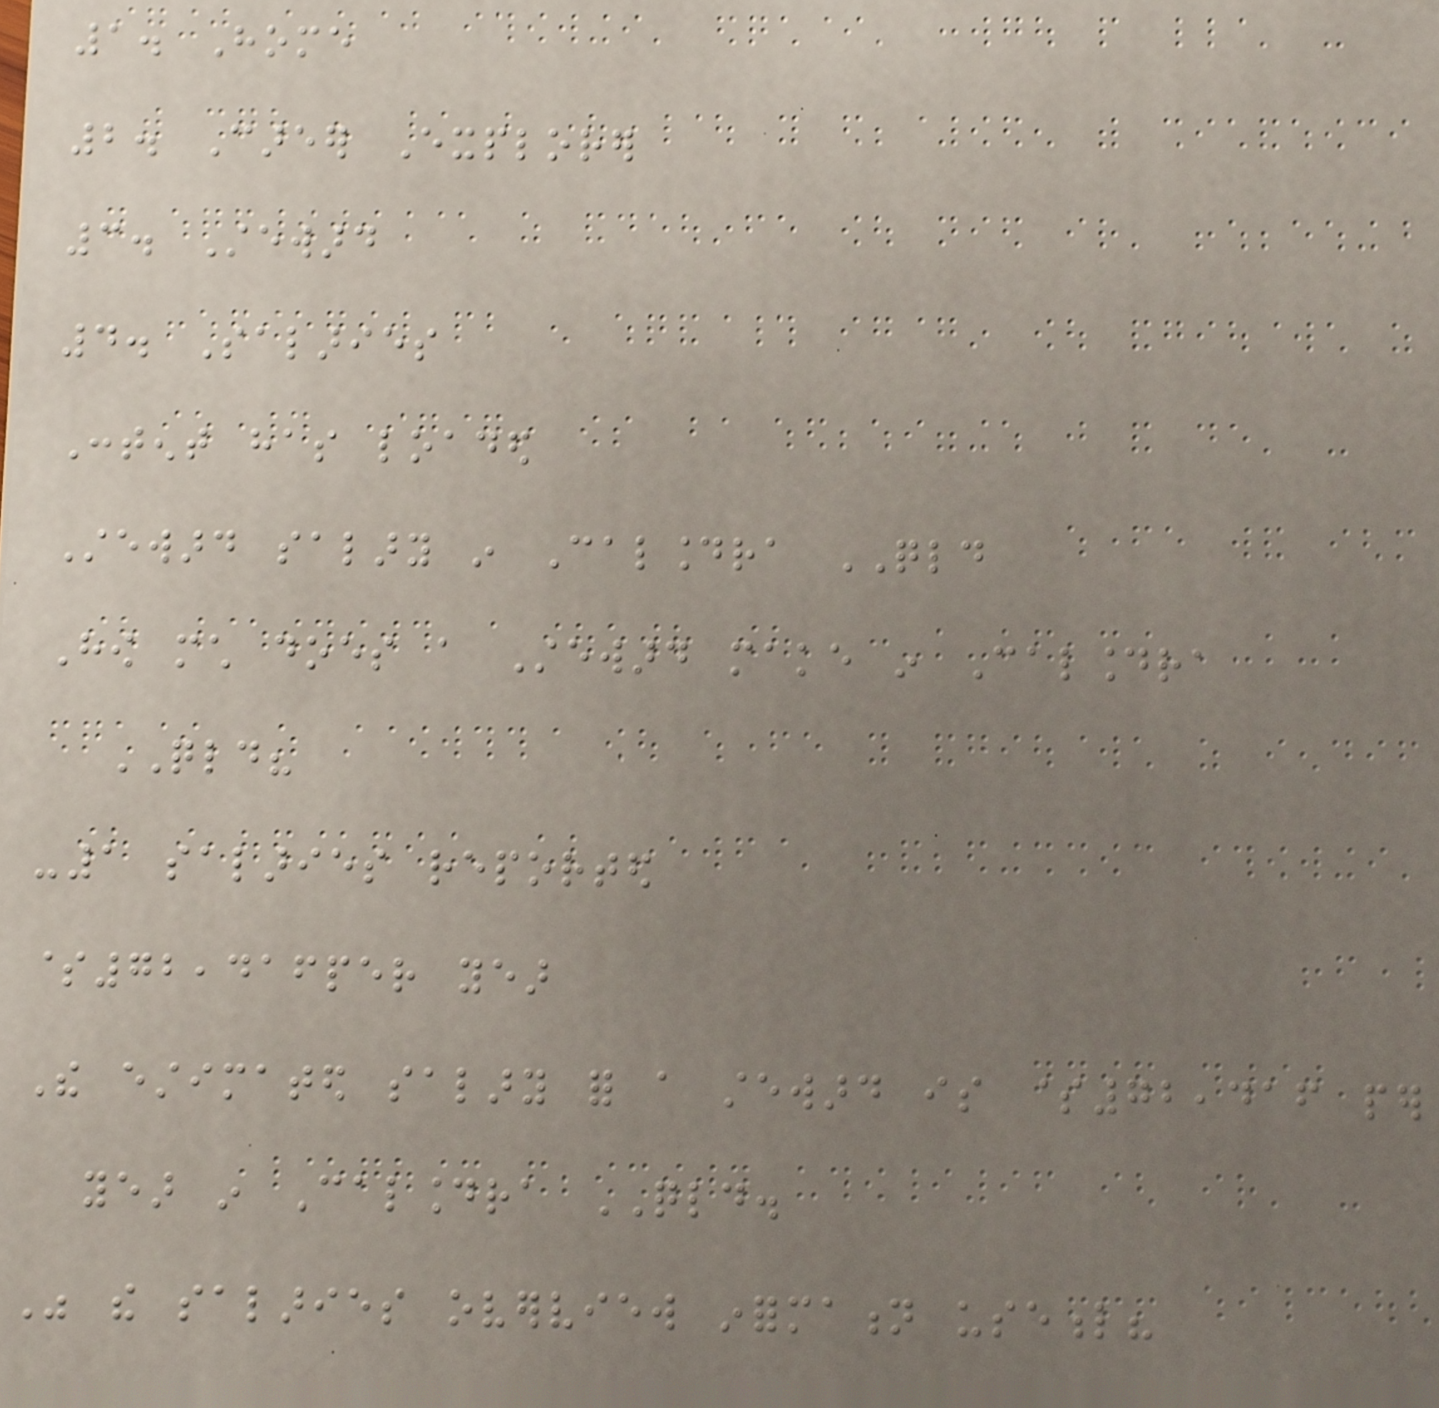1. Home
2. Career Explorer
3. Steward
4. Salaries
Content has loaded
Steward salary in Caloundra QLD
How much does a Steward make in Caloundra
QLD?
-1 salaries reported
$72,416per year
The estimated salary for a steward is $72,416 per
year in Caloundra QLD.
Was the salaries overview information useful?
